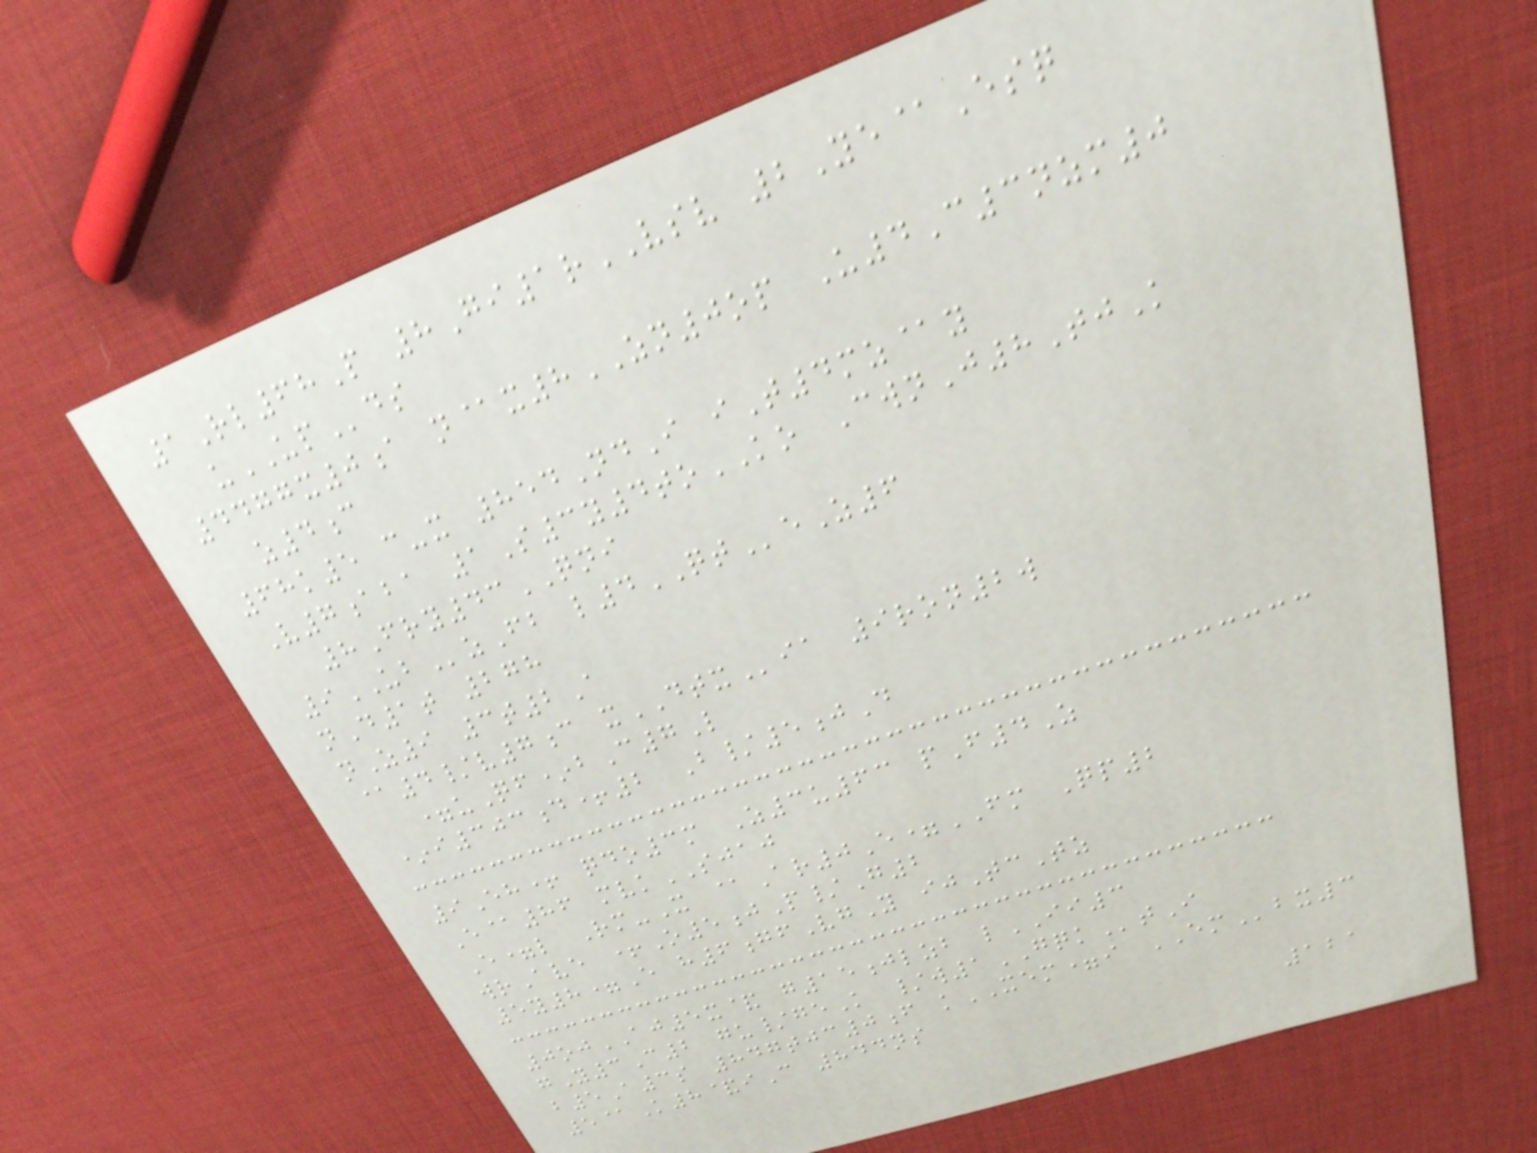1Rl68P 8Gi1rVSV 2Ye@Esq
uUPds
4477x0a n@x8ZN0op U4C3nzm0
z4c
68k5 c-x 854NdI iT4mz@y
V7aba 1S3y4toKO CwnJ8TjK
8Fry43QNI
9UBzFb l4QTeZ6
nD1t 278
nZ9 3t2A
@4/v7c xDTXia 9ron2w
=uQf*bC7L
*i303d+2 B/5jD
9Eh+ qdo3m Z3u63 pF4Z
E@86 mvkSJAJ
E=l Rm-X @Ar0E=FM Qp2
wrAve +O5jP/G2
5y8=E h6gfVgY ijTcTz
0ojAJ5x& g15jlzb lII3
gY3C2 gu/geK /w1GQKtI
b5A3s 847tjc0f kXEM=i EMbx3
5@K8&iC 844ns
121
